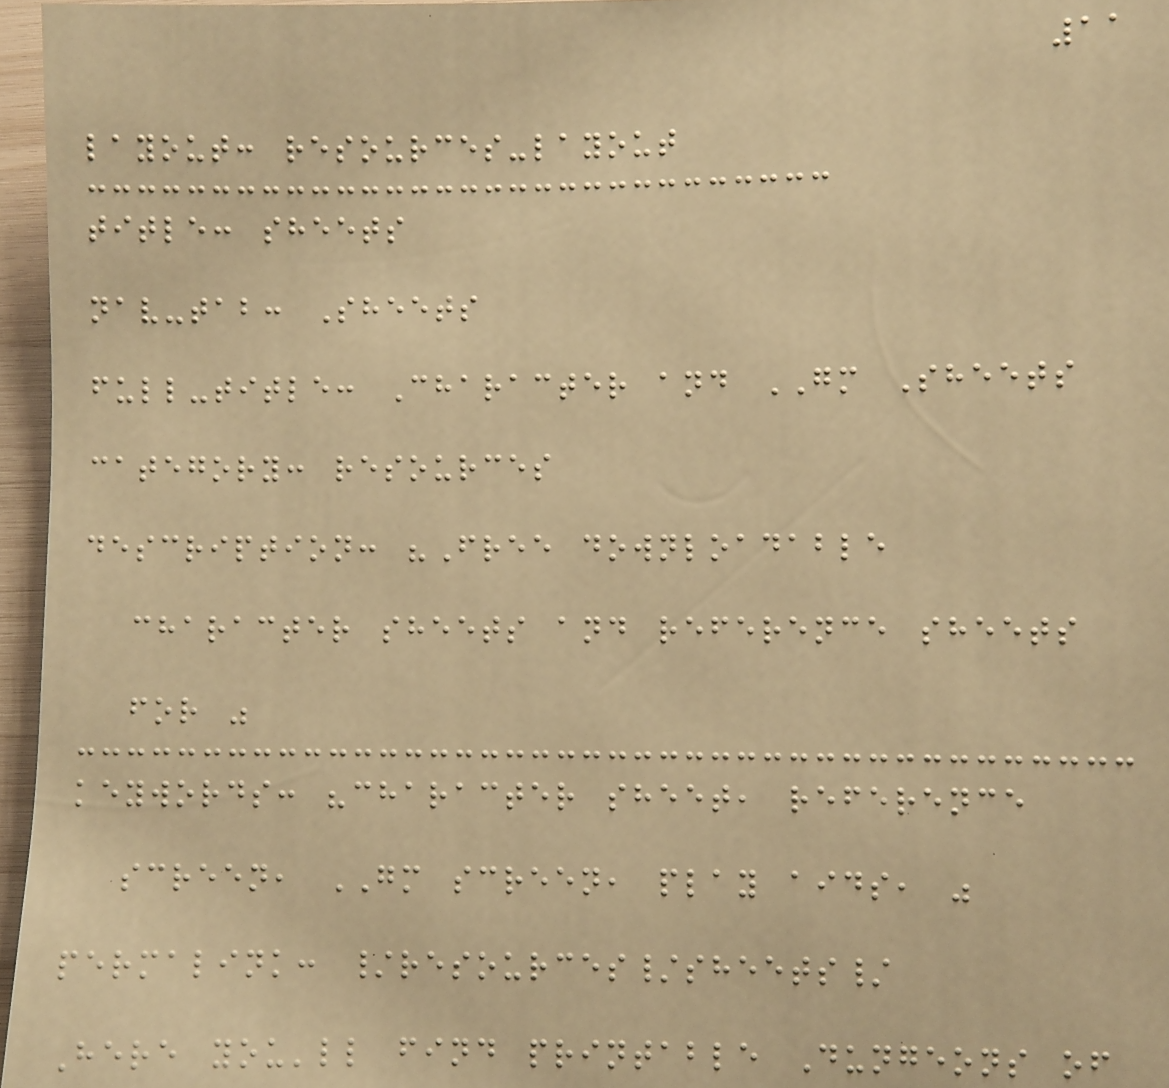11
layout: resources-layout
title: sheets
nav-tab: Sheets
full-title: Character and GM Sheets
category: resources
description: "Free downloadable
character sheets and reference sheets
for "
keywords: "character sheet, reference
screen, GM screen, play aids, "
permalink: /resources/sheets/
Here you'll find printable Dungeons of
